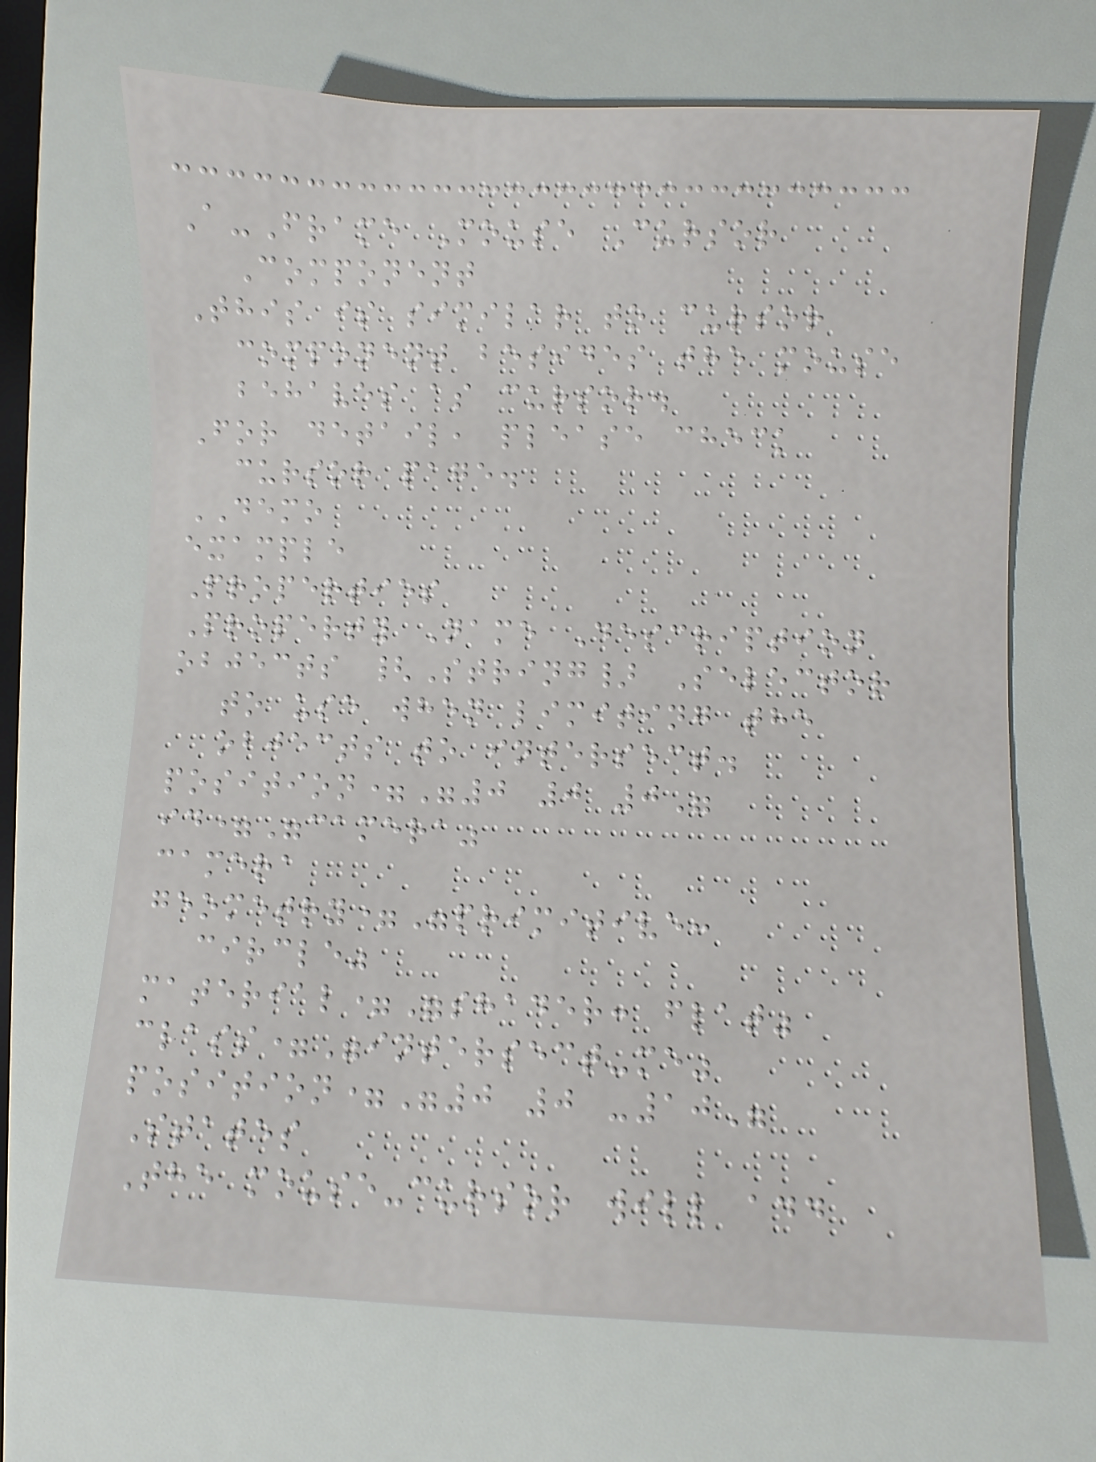A-Frame Mouse Cursor
Component
This is similar to cursor
component besides the mouse
behaves as cursor.
For detail, please check
cursor page.
DEMO
example
Properties
Property Name Description
objects {String} Selector
to use when limiting the
objects to intersect.
position="0 0 0"
id="camera"
camera
geometry="primitive:
circle"
material="shader: flat"
class="intersect-me"
position="0 0 -10"
States
The mouse-cursor will add
